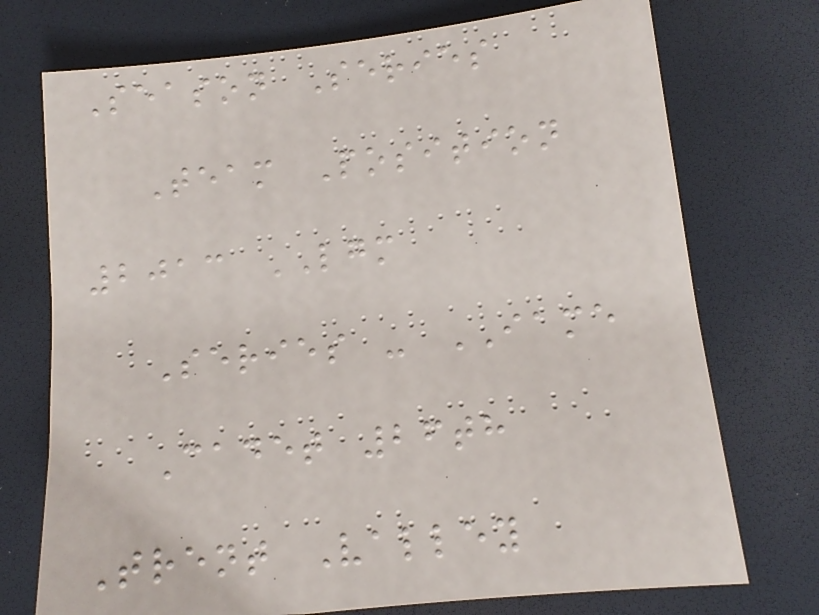Season Series
Team Position
2013 LGM
Series - IAME
Cadet 26th
Trent Valley
